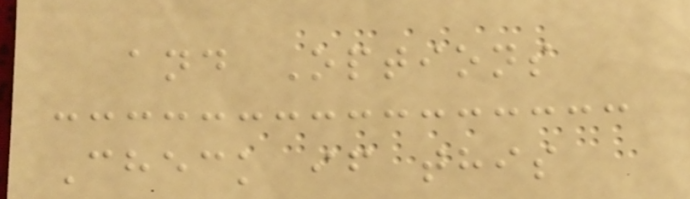and Options
Check if this
